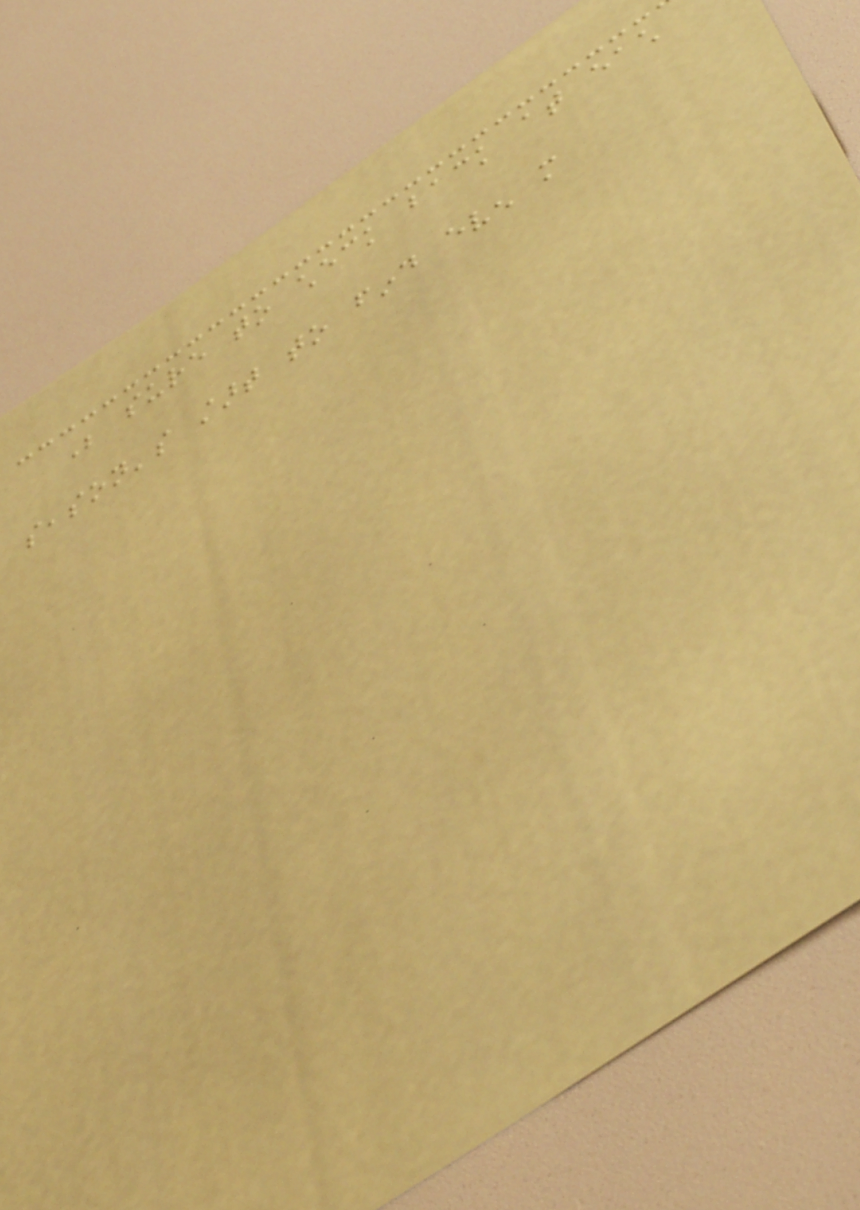Be sure to check back at each
season's start to find even more
